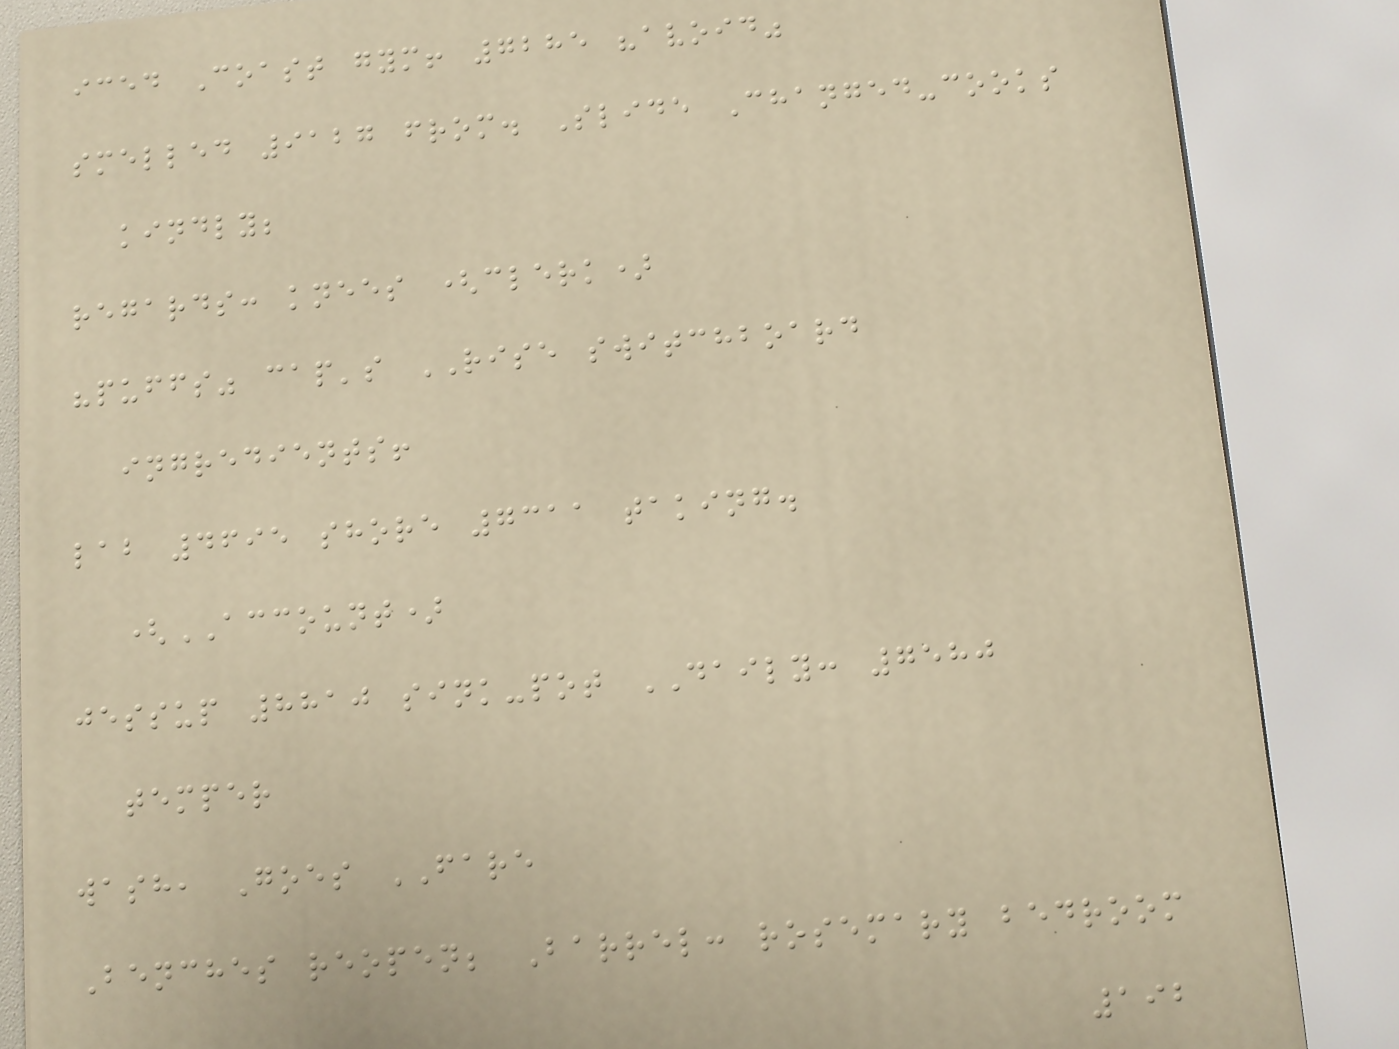iced Coast gym! 7285 "avoid"
smelled 9127 from. Slide Changed-cooks
kindly;
regards: knees (clerk)
"puffs" cap's RISE switchboard
ingredients!
lab 4695 shore 7311 taking.
(ACCOUNT)
jessup 8810 sink-pot DAILY: 7580
temper
wash, Goes FARE
Benches reopen; Barrel: rosemary bedroom
192
